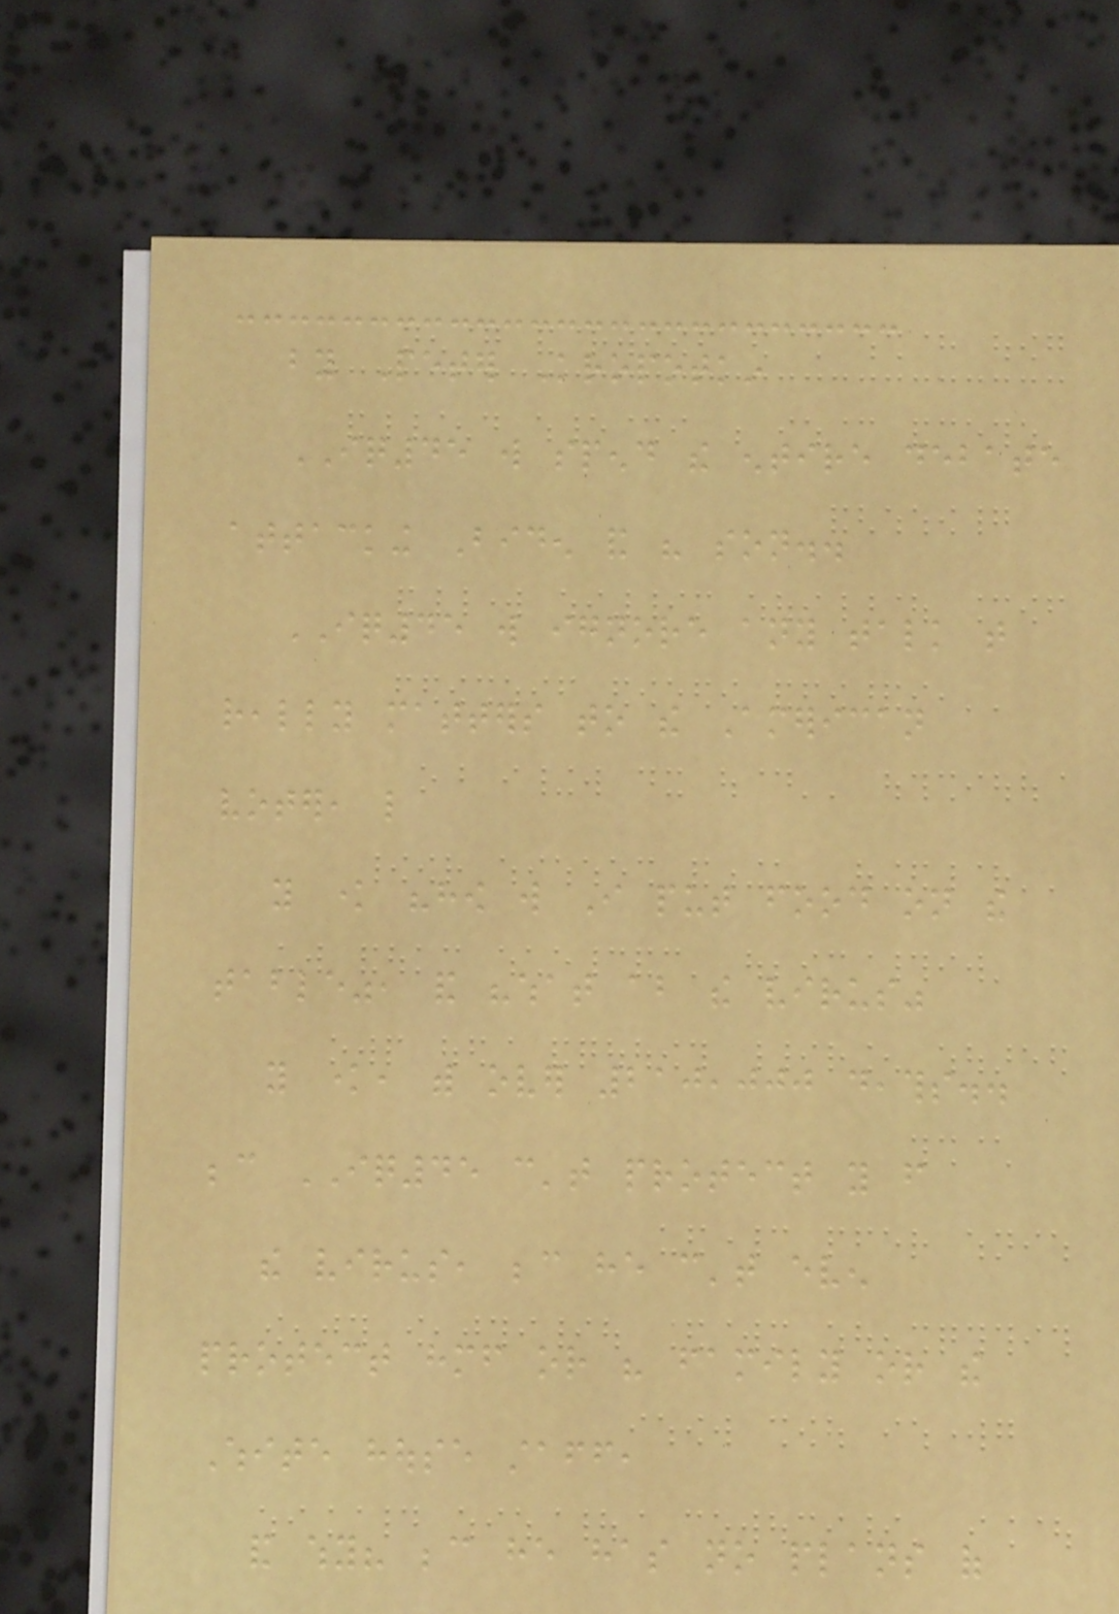by Peter Kropotkin
IQ45 will spend the entire debate
attacking Biden and his son..
IQ45 will ignore any talk that
really matters to the American
voter, like
you know "how will I put food on the
table", and "what about the virus"
you know, with over 210,000 deaths..
because IQ45 can't protect you from
the virus, because he can't even
protect himself or his family or the
White house staff,
and why? because he has no plans of
